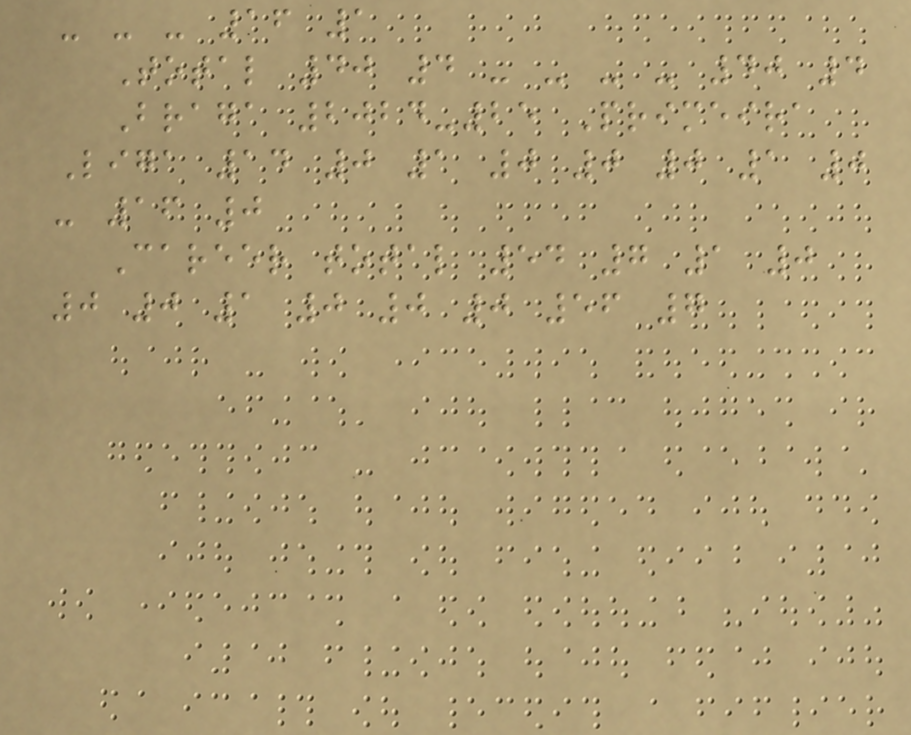- - - 16 1
Total 40 4 - - - - 40 4
Braga 2024-25 Primeira
Liga 14 0 1 0 0 0 1 0
- 16 0
Career total 54 7 1 0
0 0 1 0 0 0 56 7
